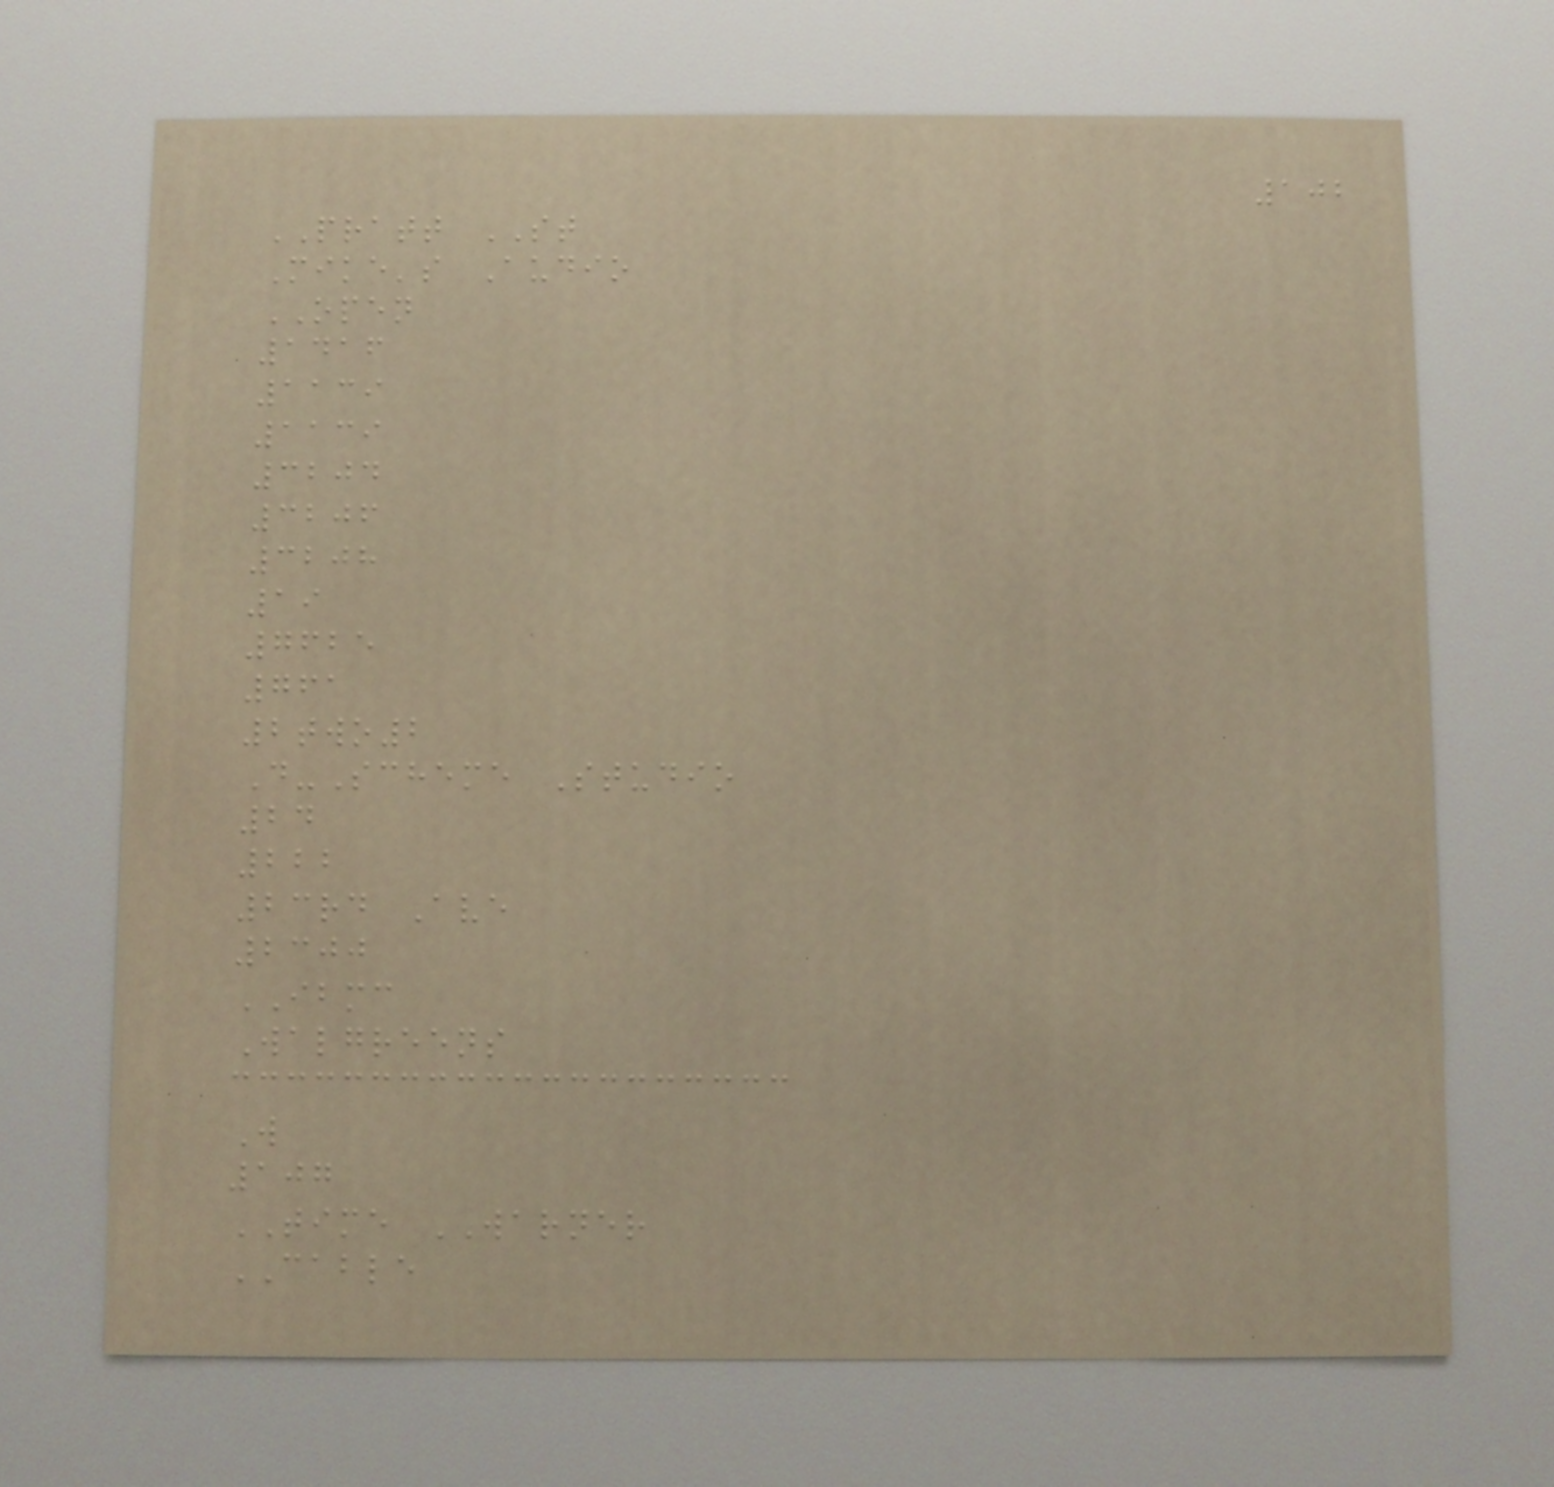102
PRATT ST
Mike's Audio
OPEN
1416
1139
1139
3204
3206
3208
19
7625
761
2two2
D-Scheme Studio
24
222
23rd Ave
2300
IBMC
Walgreens
W
107
TIME WARNER
CABLE
